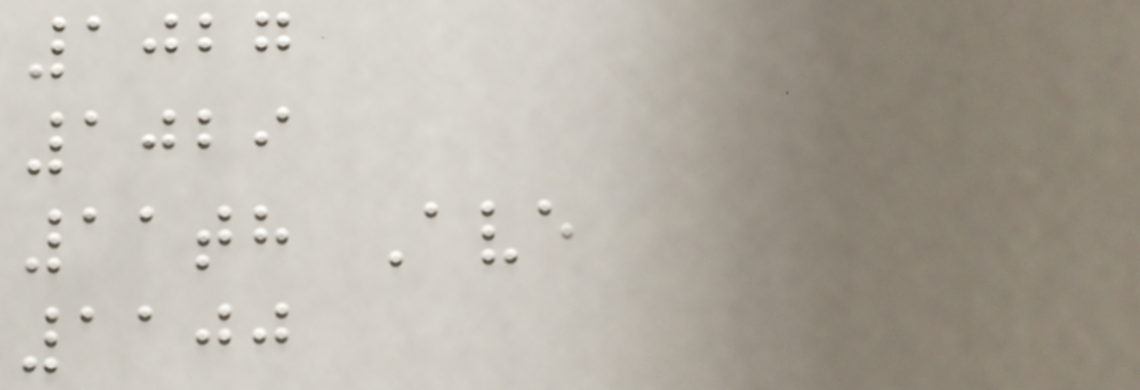1027
1029
11th Ave
1100
